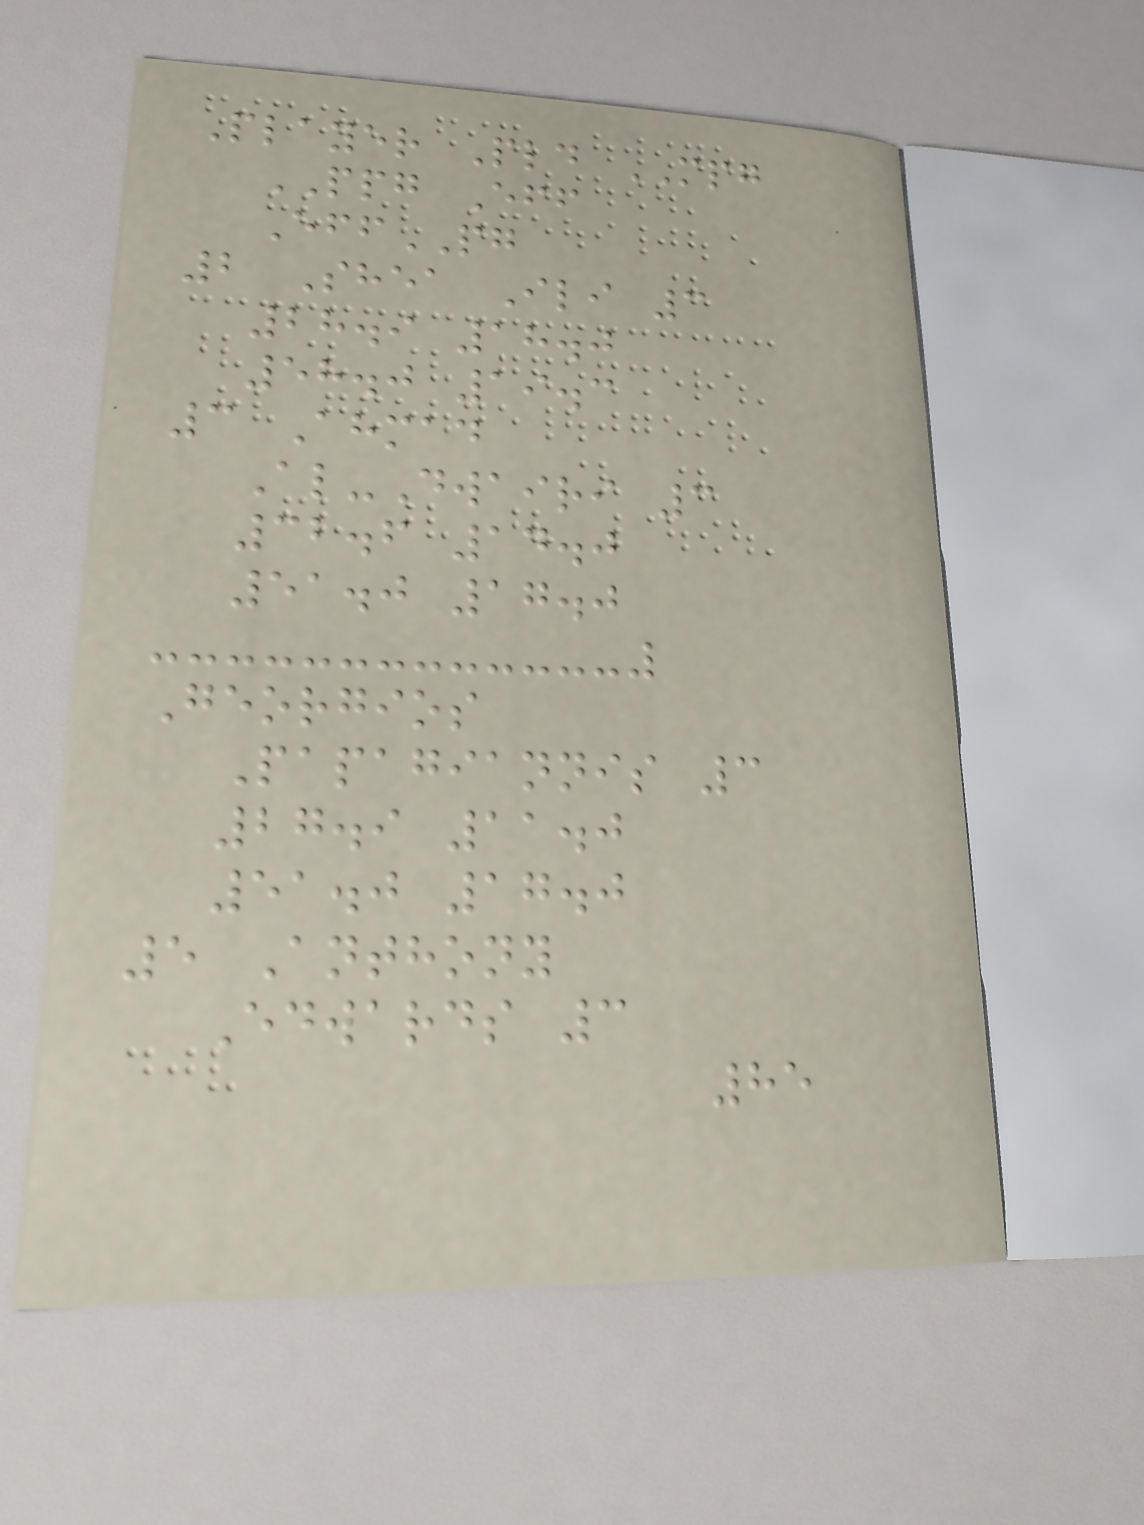Player Pld MPG
PPG Eff
EffPG
2 Shea Ili 3
28.9 18.0
58.0 19.3
3 Ahmad
Al-Dwairi 3
32.6 14.0
51.0 17.0
Georgios
Papagiannis 3
27.9 11.0
51.0 17.0
5 Anthony
Edwards 3
85
